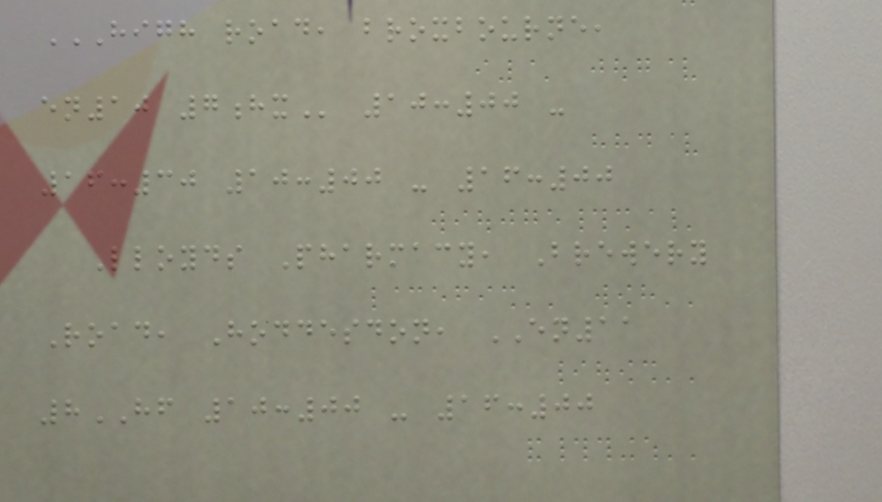HIGH ROAD, BROXBOURNE,
EN10 7HX 10:00 -
16:30 10:00 - 16:00
Lloyds Pharmacy, Brewery
Road, Hoddesdon, EN11
8HF 10:00 - 16:00
